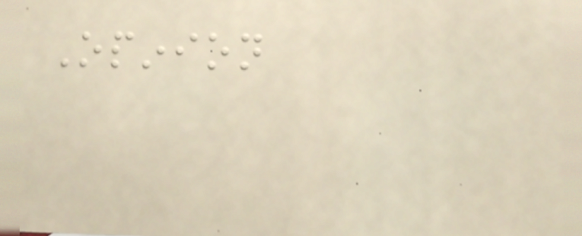Opinion
